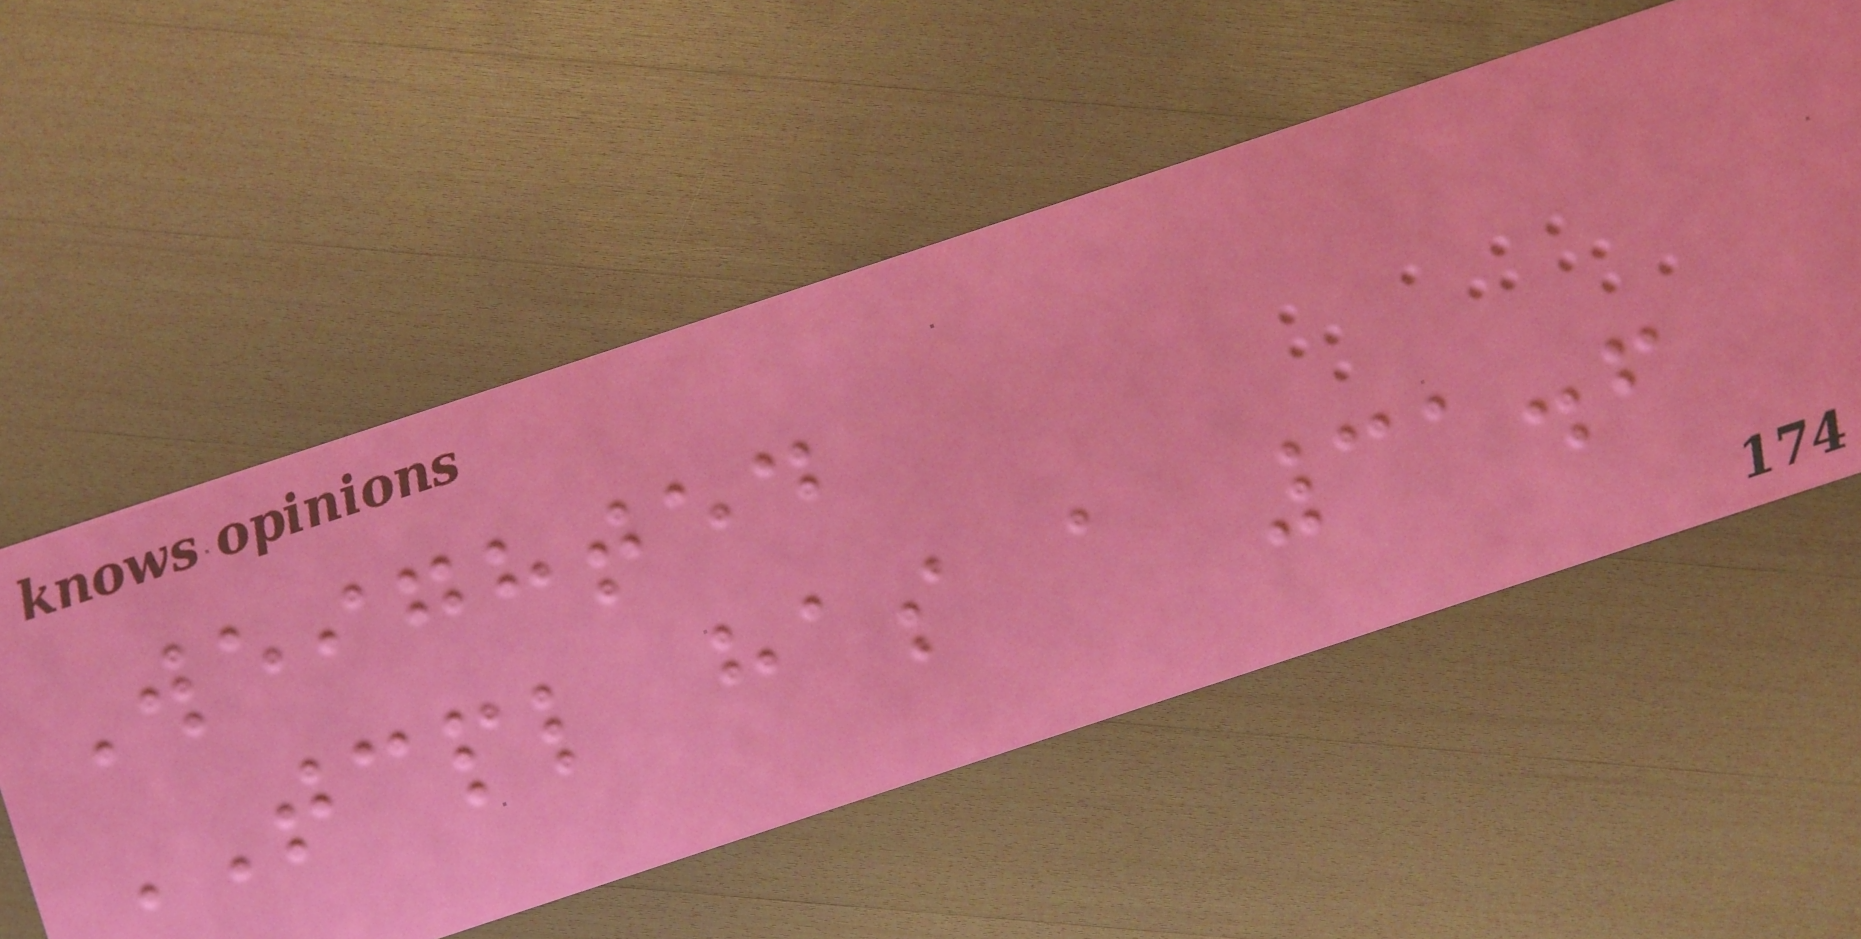Weighted
TCPL has a 31.6
